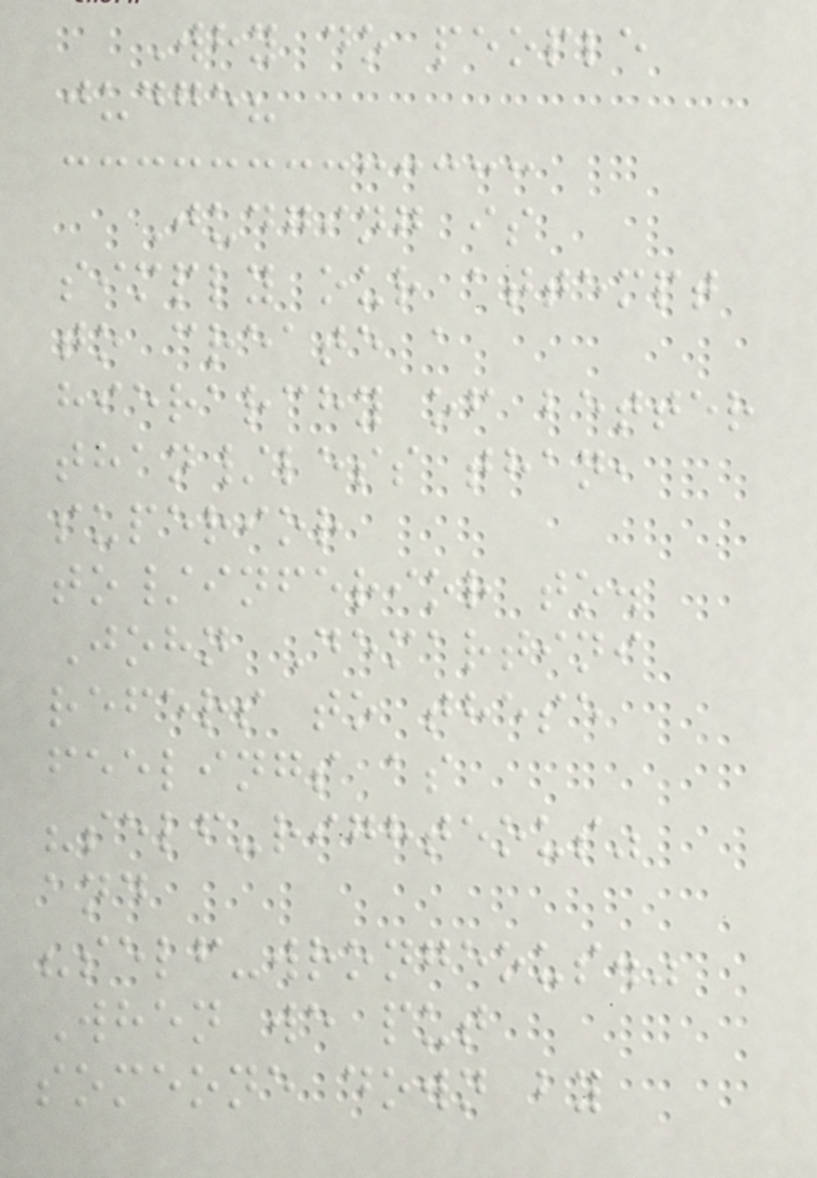Why do people
judge?
Judging is
simply our attempt
to create a
hierarchy of better
than/less than,
superior
to/inferior to.
John Demartini
refers to these
feelings as
"self-righteous"
and
"self-wrongeous."
When we put
someone down by
